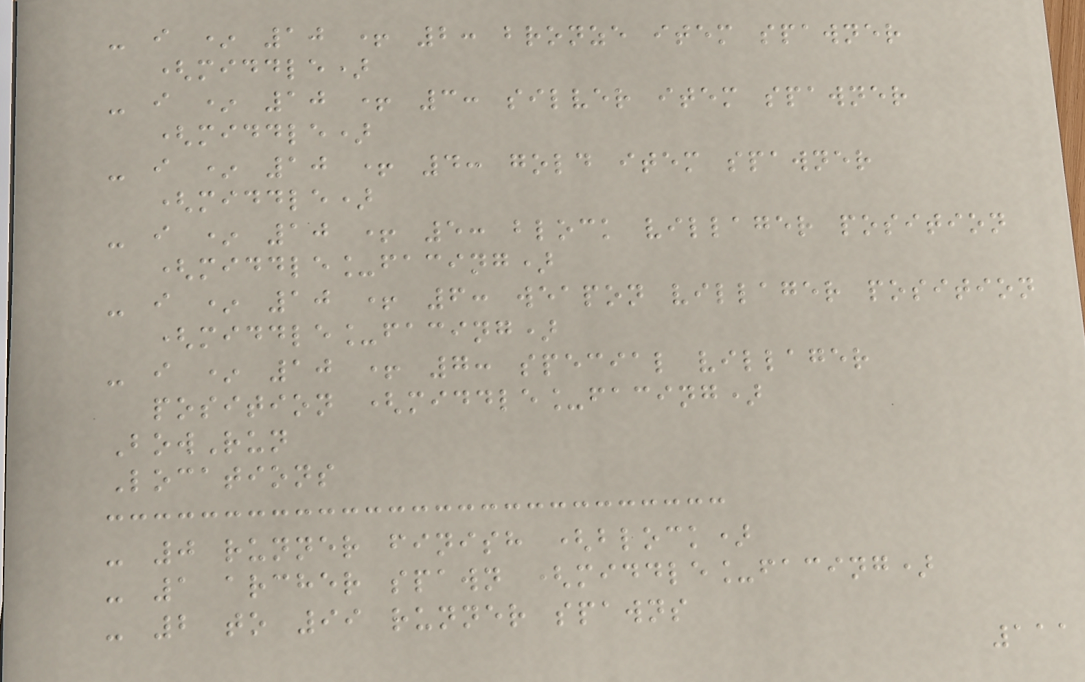- i * 10 + 2: bronze item spawner
(middle)
- i * 10 + 3: silver item spawner
(middle)
- i * 10 + 4: gold item spawner
(middle)
- i * 10 + 5: block villager position
(middle_facing)
- i * 10 + 6: weapon villager position
(middle_facing)
- i * 10 + 7: special villager
position (middle_facing)
BowRun
Locations
- 0 runner finish (block)
- 1 archer spawn (middle_facing)
- 2 to 99 runner spawns
111
